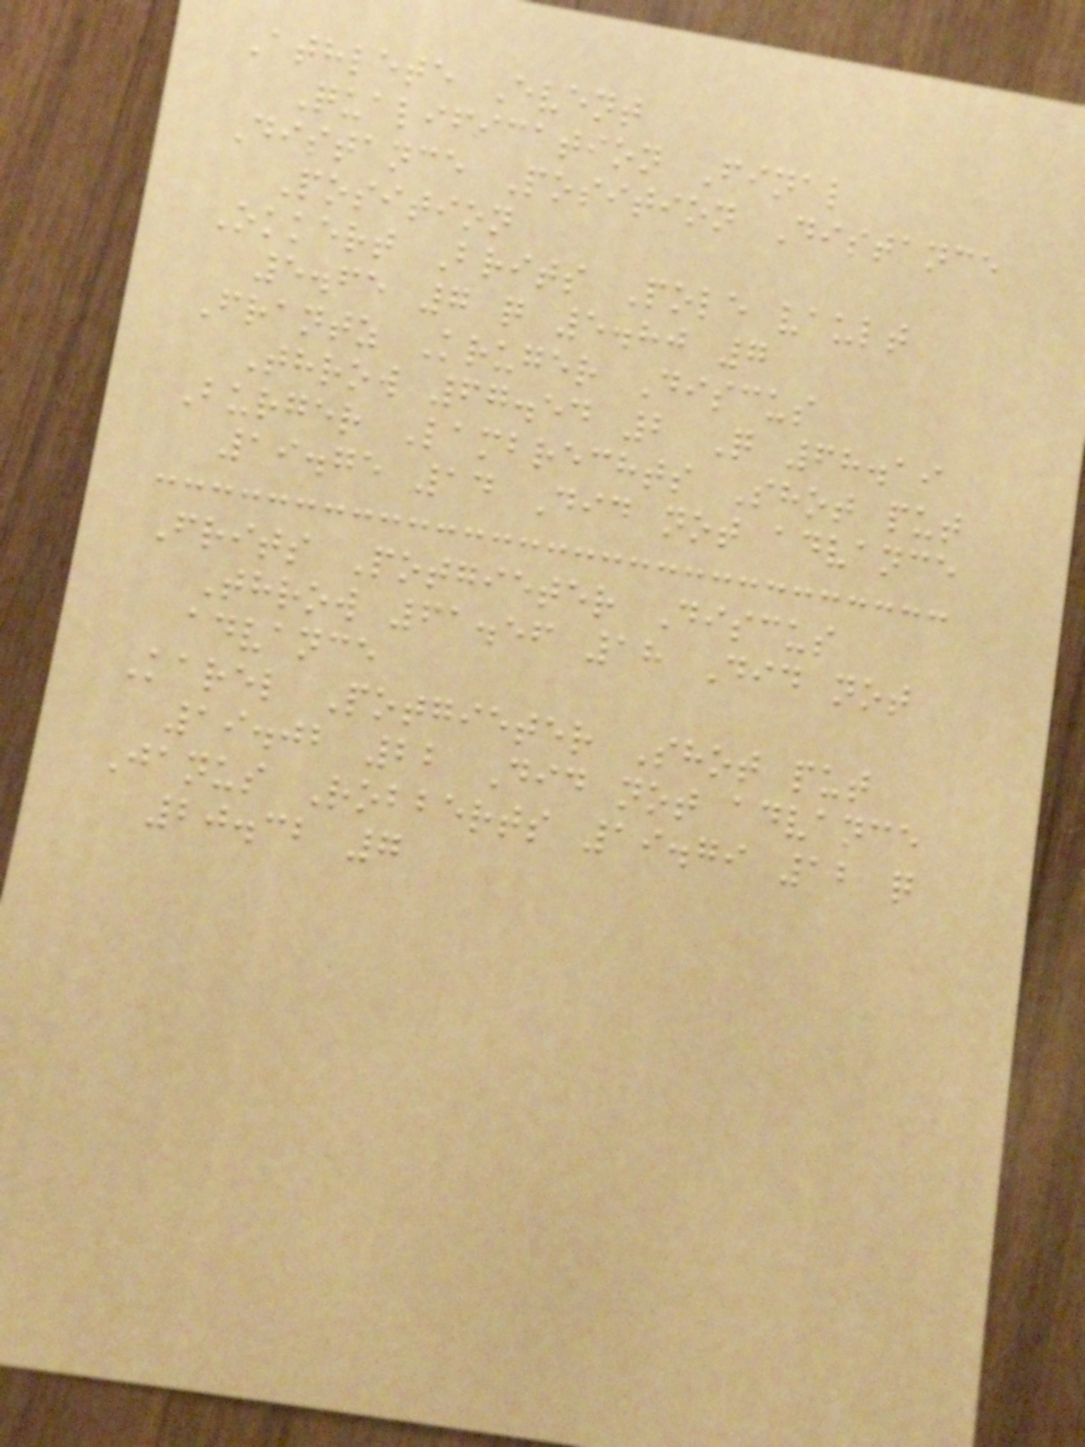Athlete Event
Qualification Final
Distance Position Distance
Position
Okkert Brits Pole vault
5.65 7 q 5.80 7
Frantz Kruger Discus
Throw 67.54 2 Q 68.19
Burger Lambrechts Shot put
19.75 14 Did not advance
Frits Potgieter Discus
Throw 61.56 18 Did not
advance
Karel Potgieter Shot put
19.02 22 Did not advance
Janus Robberts 19.79 12 q
20.32 7
